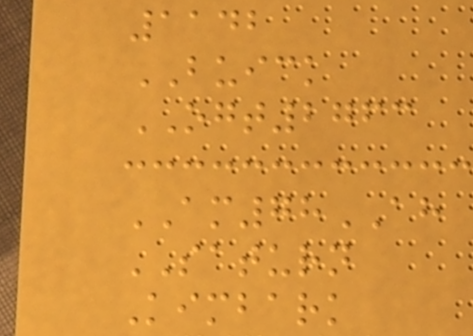1142
BUICK
OGT2763
AM78AH
SATURN
Kimbark
